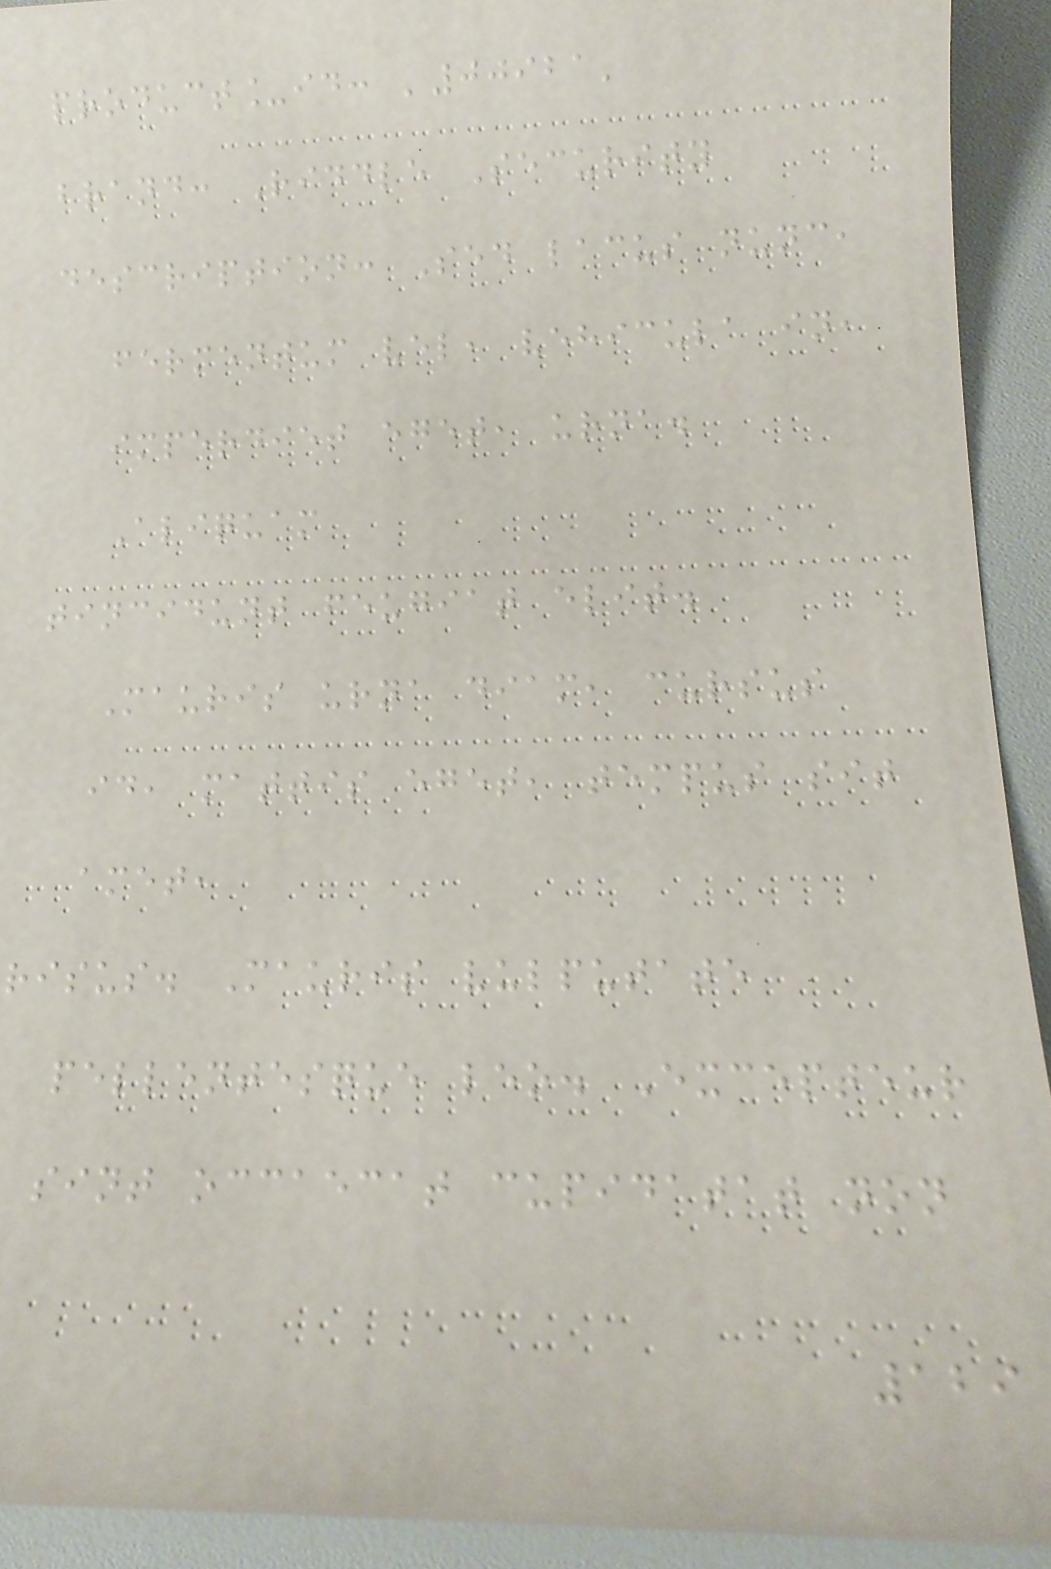product_id: '00921'
brand: Riddle Security
description: Sed lacus nunc,
fermentum vel, vehicula in,
imperdiet eget, urna.
Aliquam
tincidunt feugiat elit.
Mauris urna diam, cursus
id, mattis eget, tempus sit
amet,
risus. Mauris vulputate
pellentesque leo. Excepteur
sint occaecat cupidatat non
129
